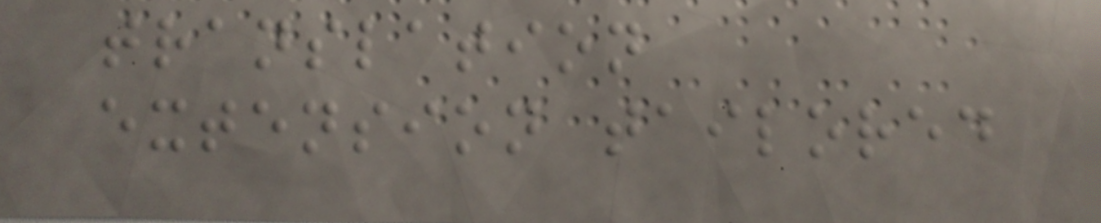translation
extension tailored
